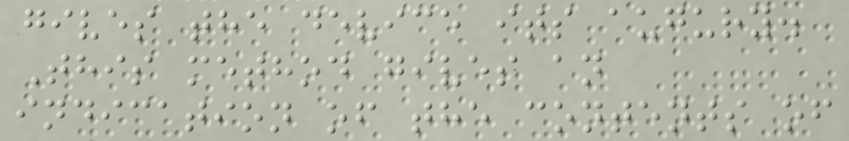gives the device its augury.
This method gives an
indication of the contents of
